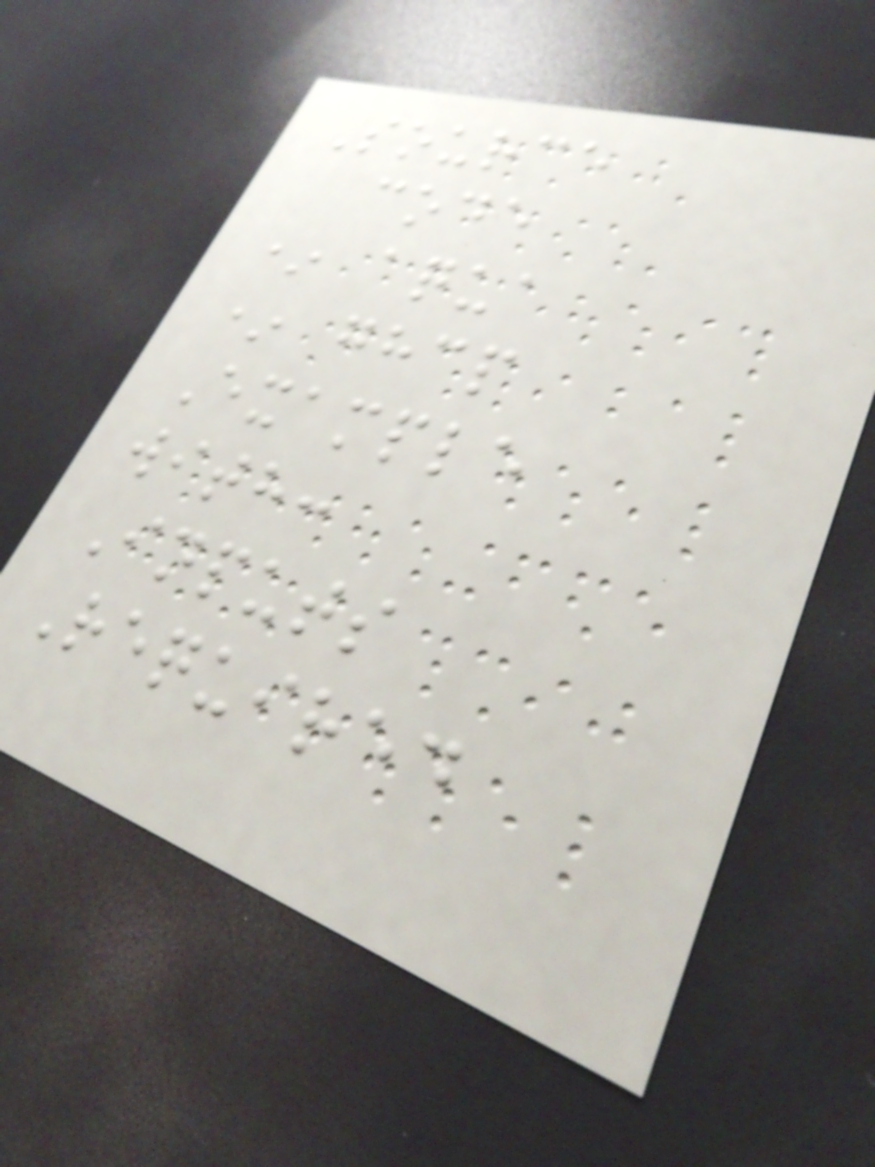Source
code
* aqua
* ghcp
Example
with:
Inputs
Required
